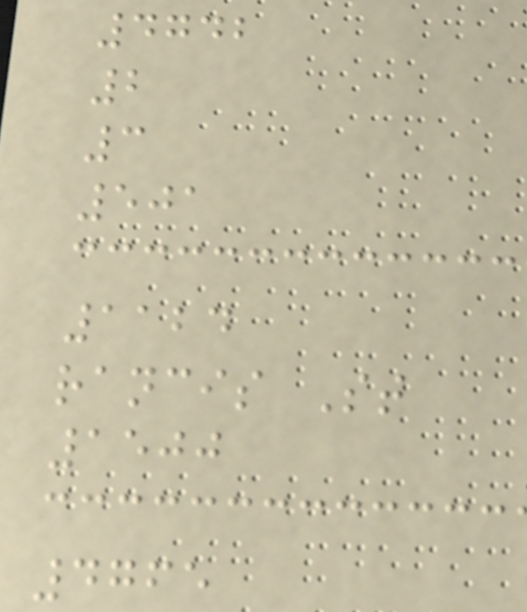4742
2
3
501
1124
rancis St
1500
4765
